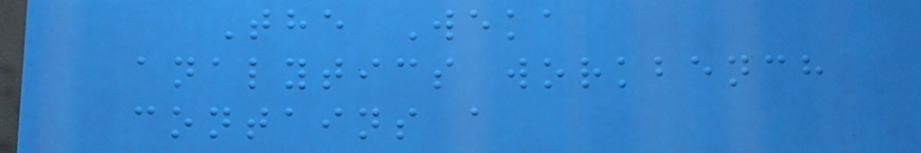The Weka
analytics workbench
contains a
